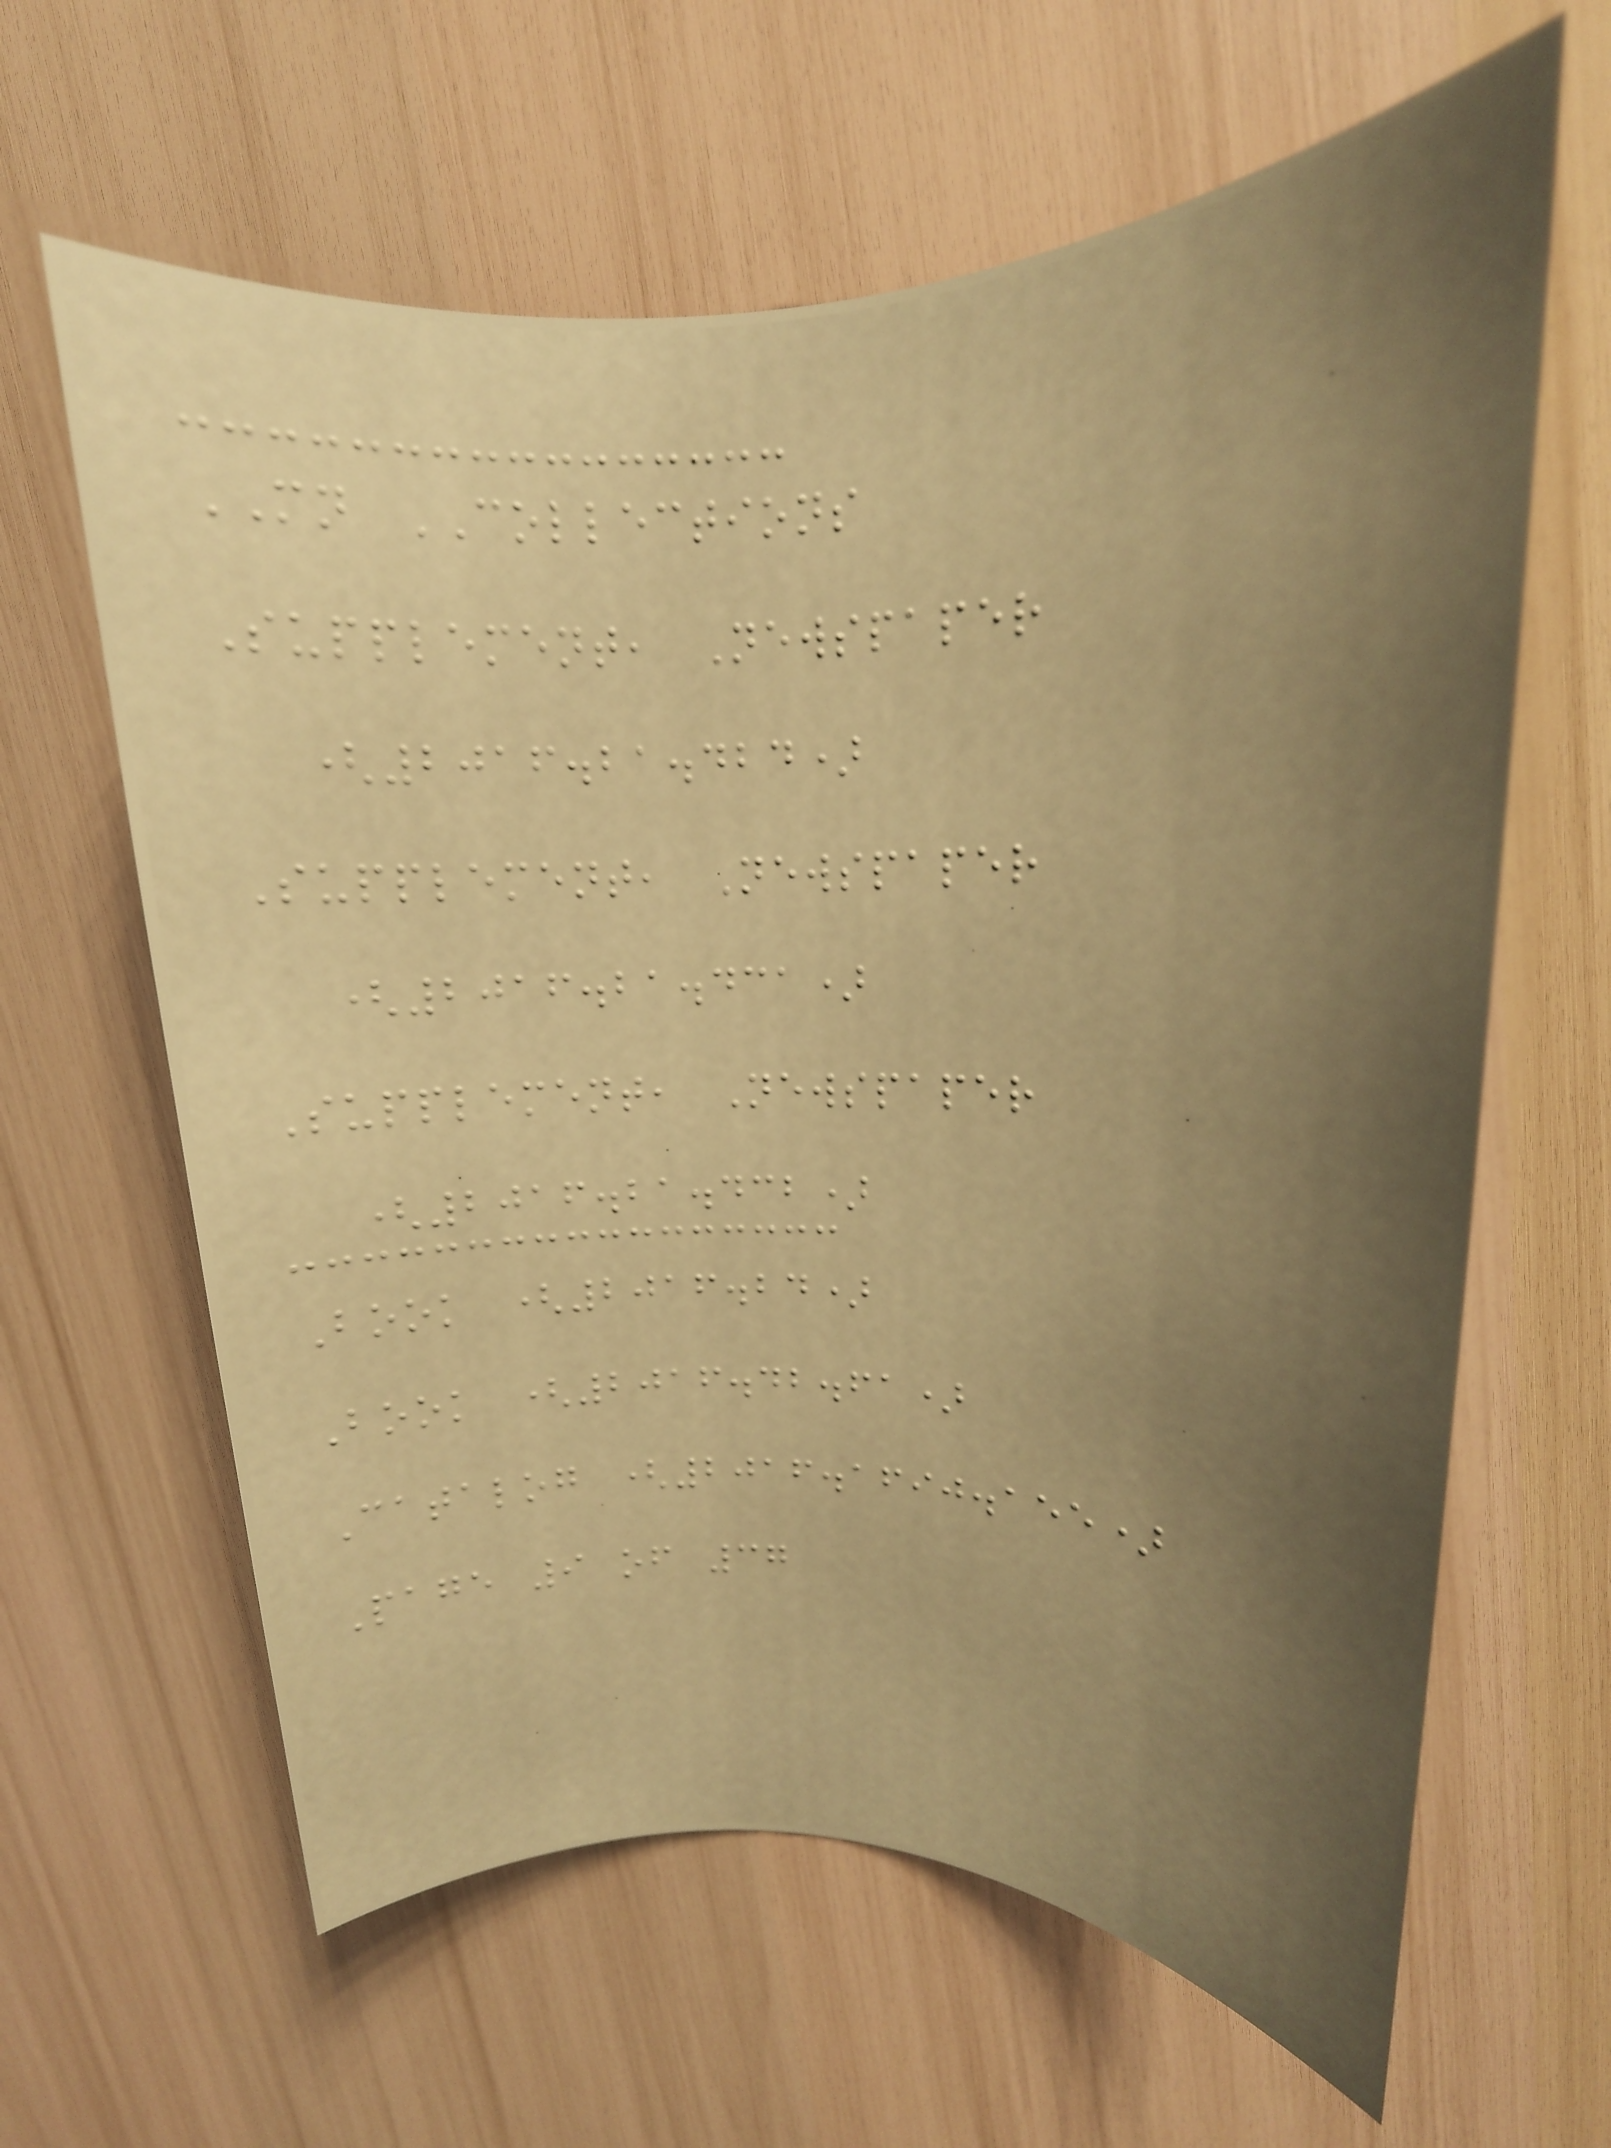MN COLLECTIONS
Supplement, Newspaper
(2016.21.424)
Supplement, Newspaper
(2016.21.431)
Supplement, Newspaper
(2016.21.432)
Book (2016.24)
Book (2016.42.61)
Catalog (2016.1690.155)
Page 9 of 37
